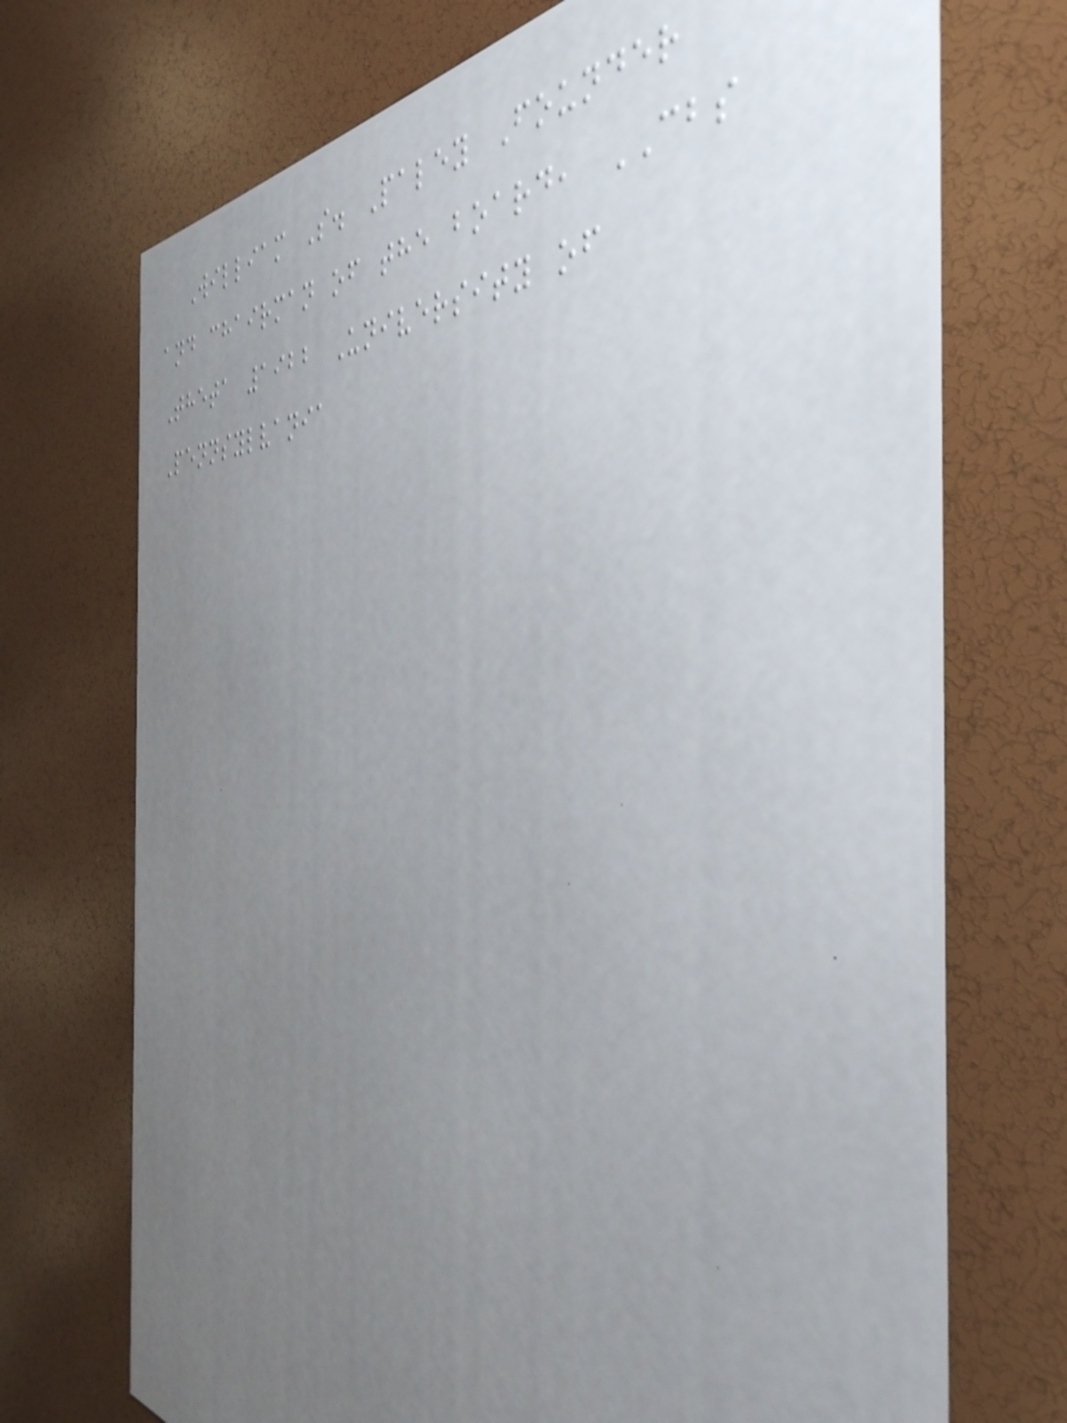William S. Paley Founder
and chairman of the board, CBS
Theta 1922 University of
Pennsylvania
